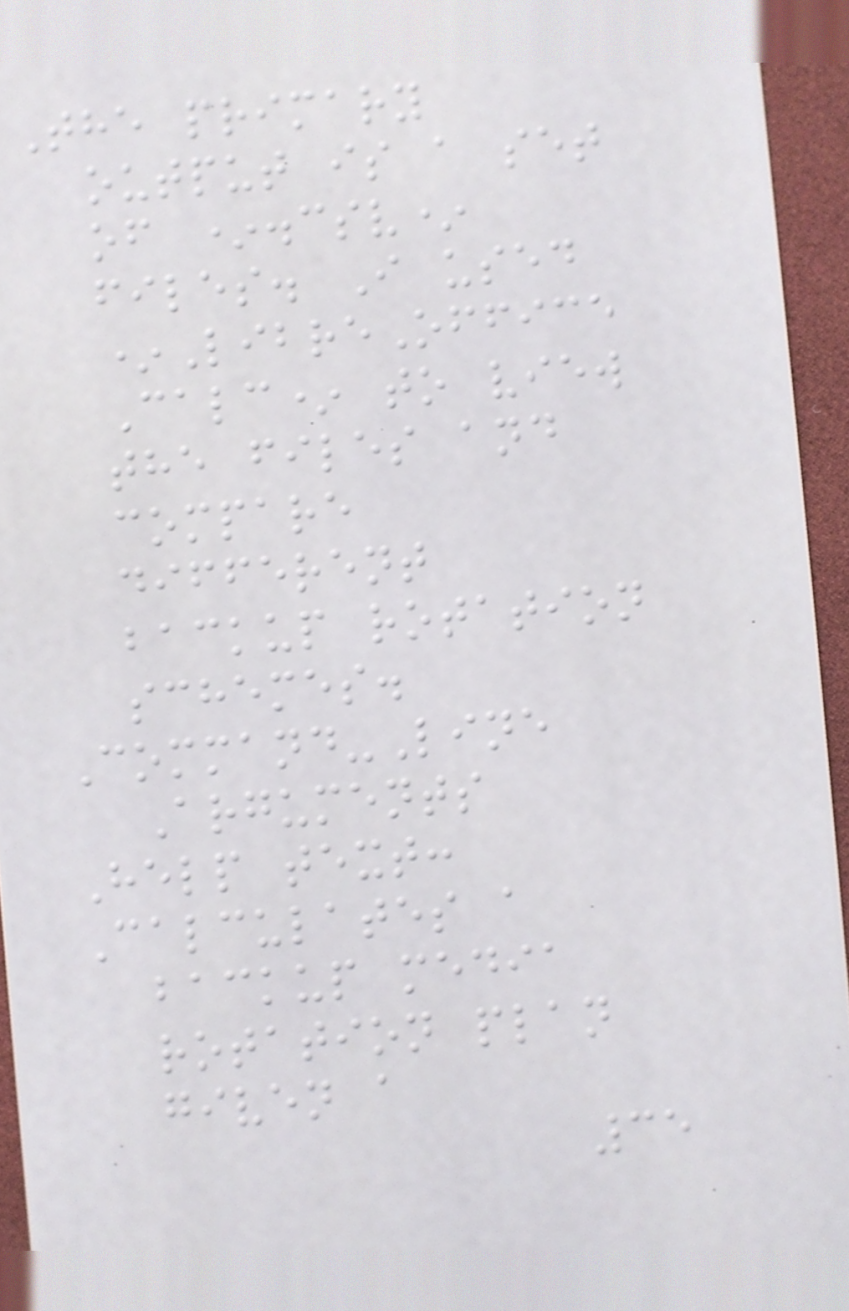The primary
output is a set
of *.csv*
files. I used
*LibreOffice
Calc* to view
the files and
compare
different
backup rotation
schemes.
Command-Line
Arguments
Help text:
Calculates a
backup media
rotation plan
given a
35
